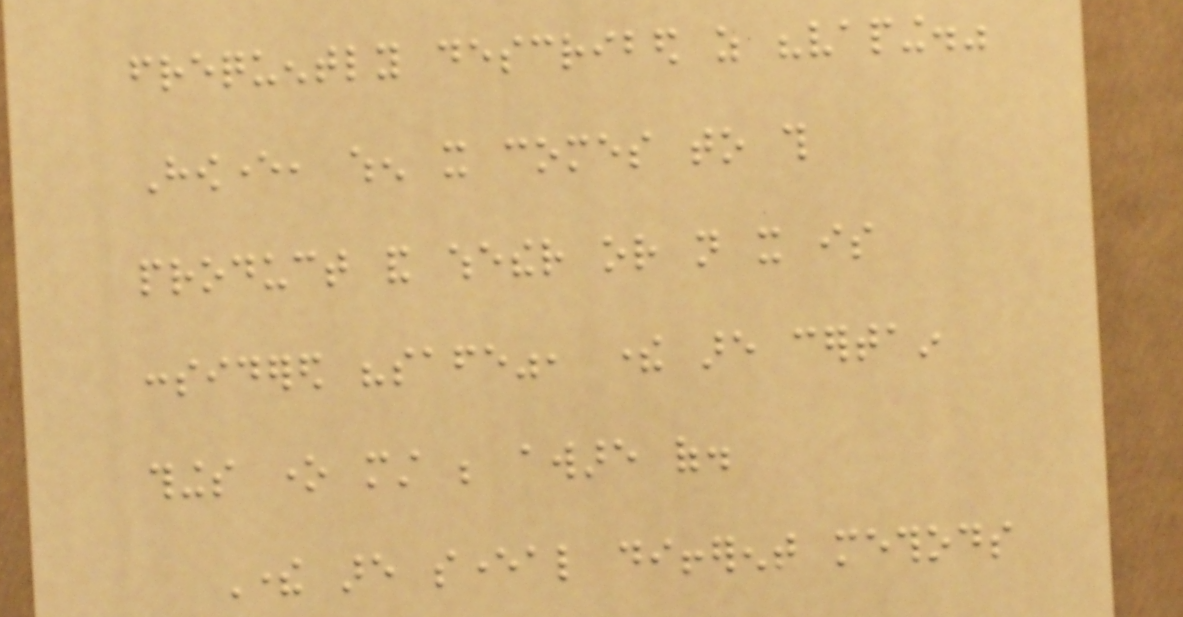frequently described as "vaping."
However, when it comes to this
product and whether or not it is
considered "safe", there are certain
things one must be aware of.
There are several different methods
